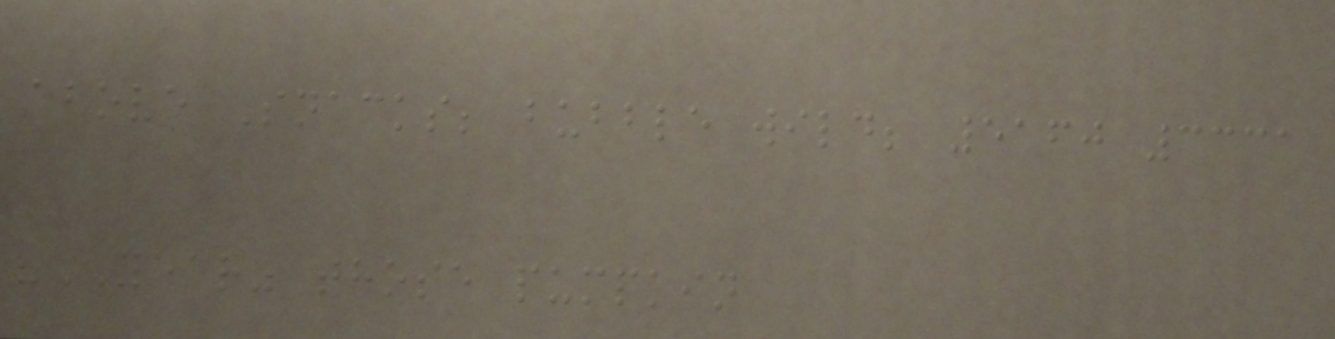above Snacks; bubble wild; 5160 3331
"YEAR" those pumpkin
